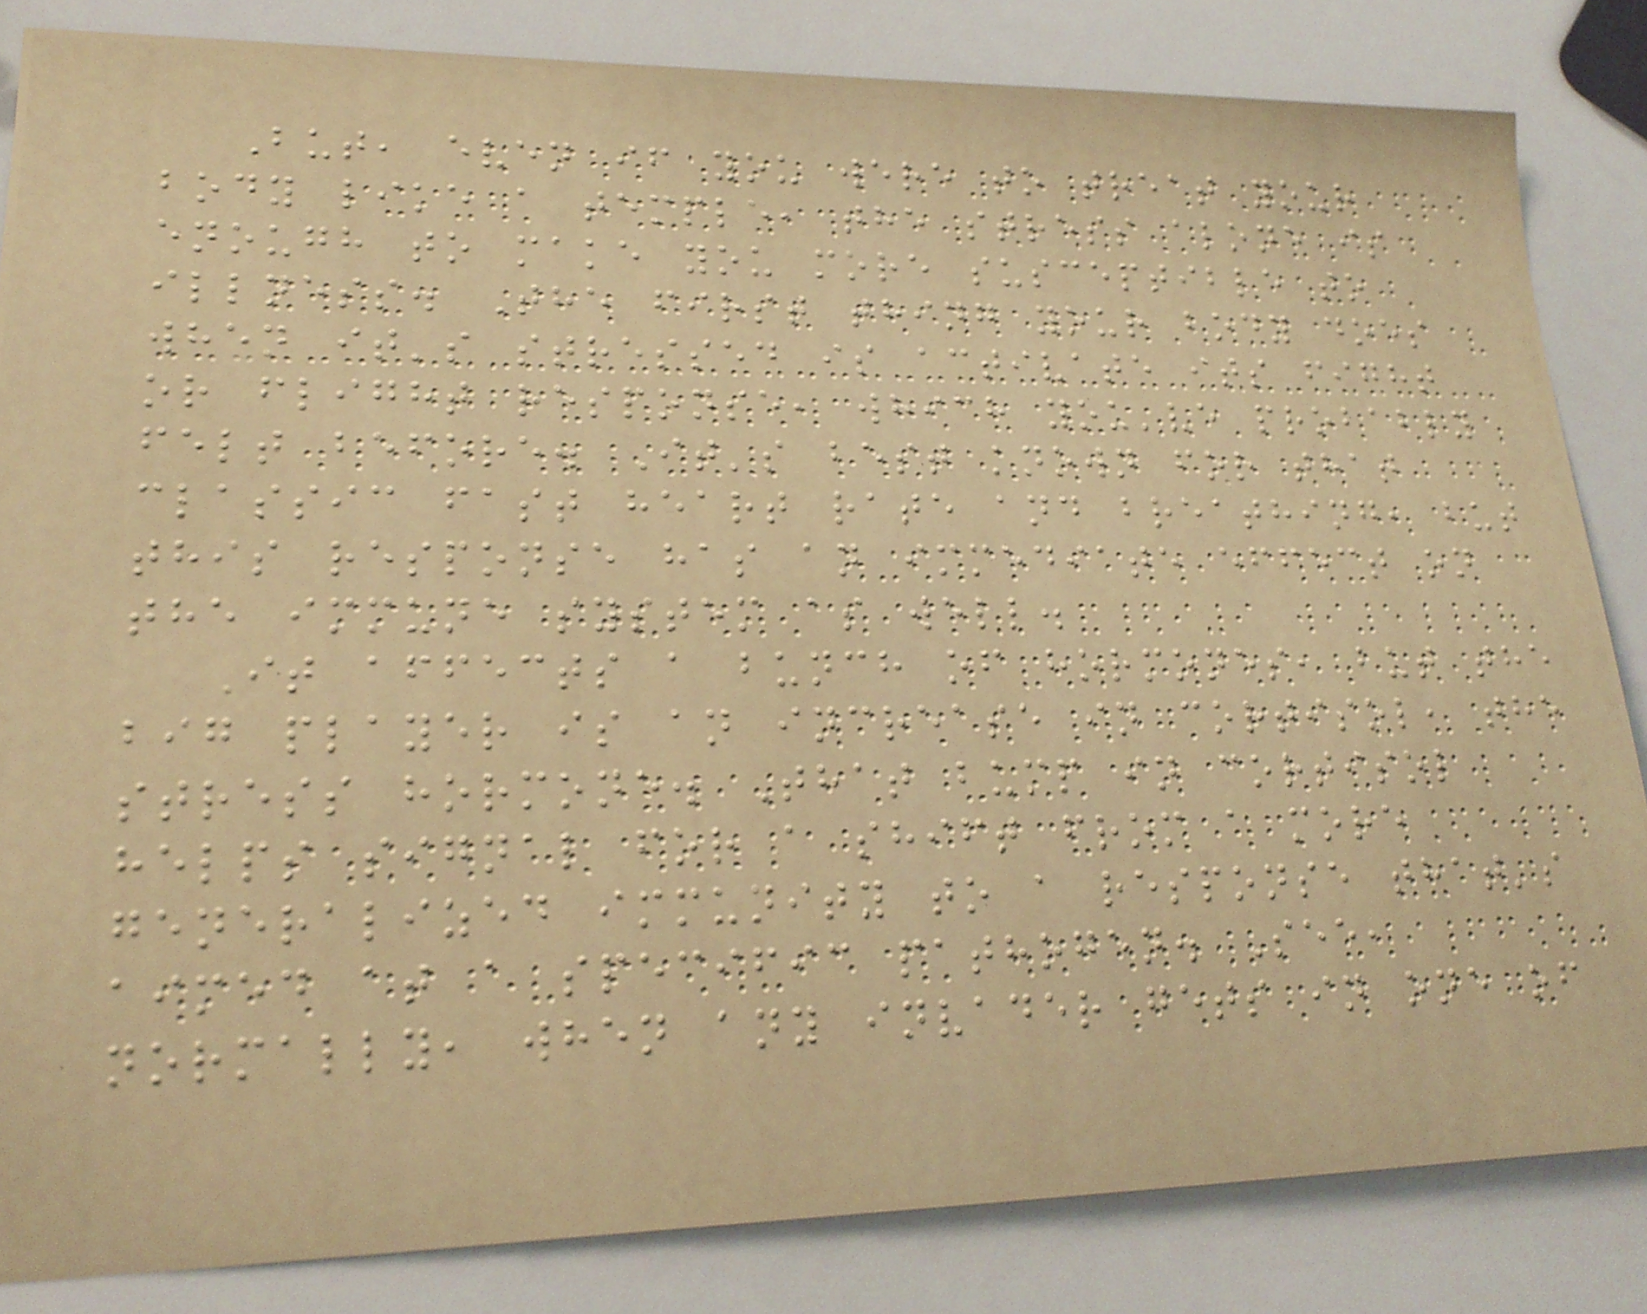But, even if you were to treat your
body like a temple, the stress alone is
enough to make you more susceptible to
illness. The first thing your body does
when it's stressed is activate its fight
or flight response, which you've probably
felt before. It's best known for that
classic fast heart rate and breathing, but
this response has an immediate effect on
the immune system as well.
It affects a bunch of hormones, but the
big player is an increase in cortisol, the
stress hormone. That bump in cortisol
helps signal for a shift from a more
generalized immunity to a response that's
aimed at a specific pathogen. See,
normally, when any invader gets in one of
